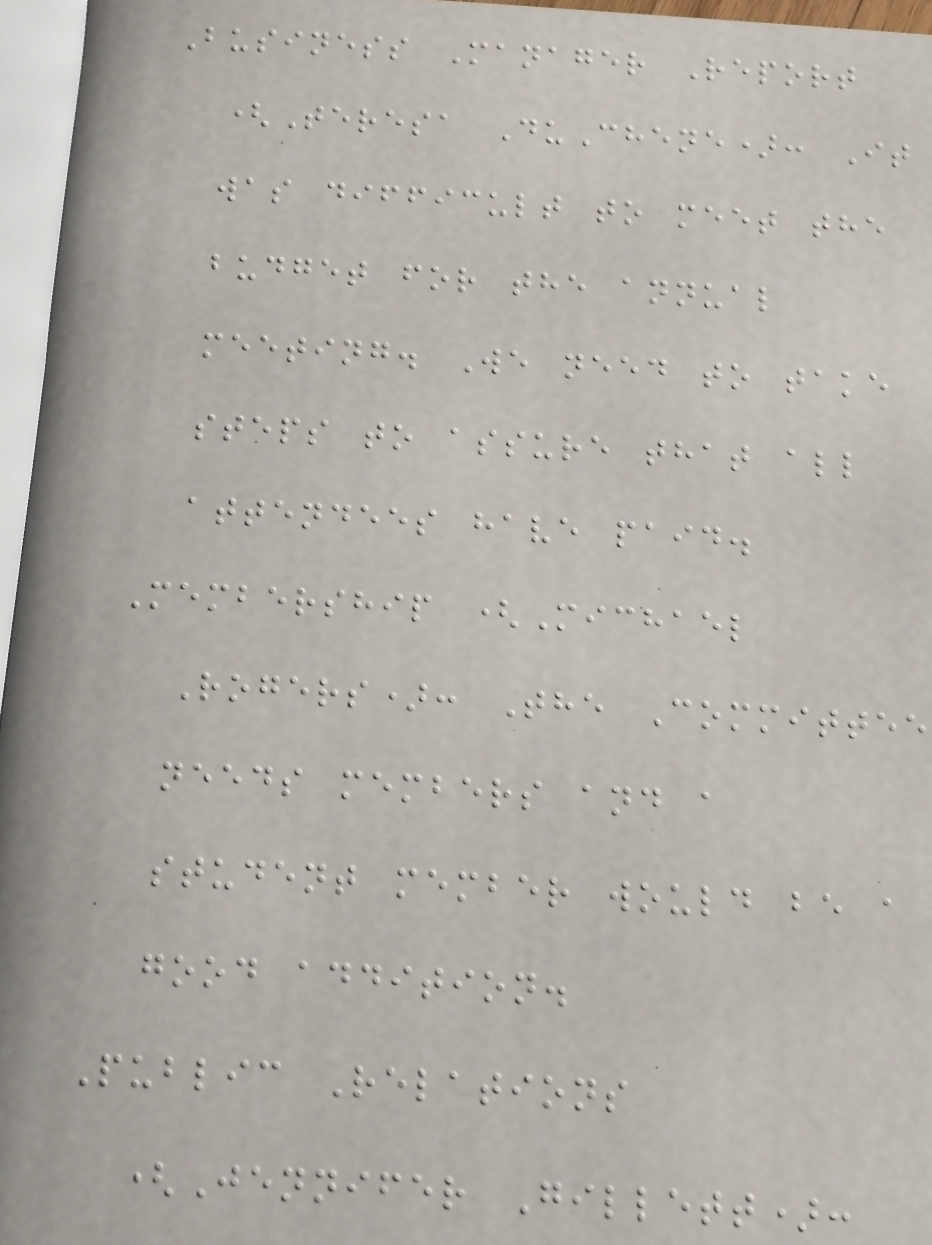Business Manager Report
(Teresa DuChene): It
was difficult to meet the
budget for the annual
meeting. We need to take
steps to assure that all
attendees have paid.
Membership (Michael
Rogers): The Committee
needs members and a
student member would be a
good addition.
Public Relations
(Jennifer Gillett):
